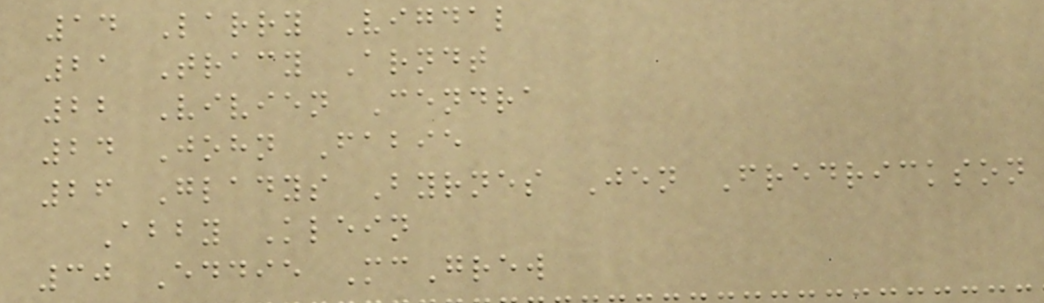14 Larry Vigdal
21 Tracy Arndt
22 Vivien Cendra
24 John Fabie
26 Gladys Byrnes Jen Fredrickson
Abby Klein
30 Eddie McGrew
